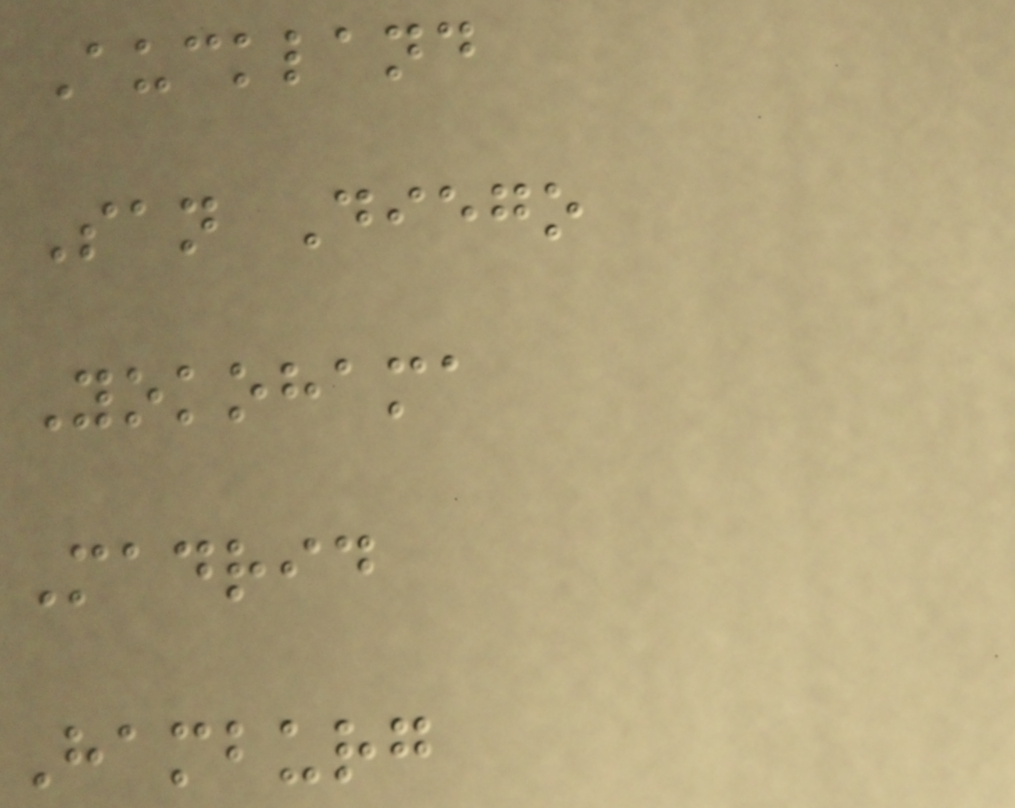Auckland
San Diego
Yokohama
Madrid
Hamburg
